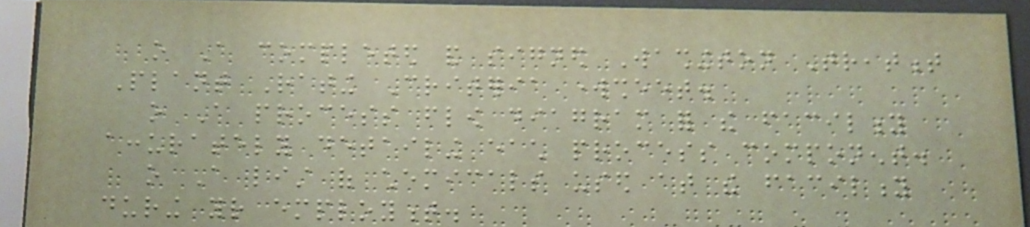o A completed and signed Washington Treatment
Plant Rating Criteria worksheet.
o A process flow diagram for the facility
accurately detailing each process component.
o A list of chemicals used at the facility
during your employment.
